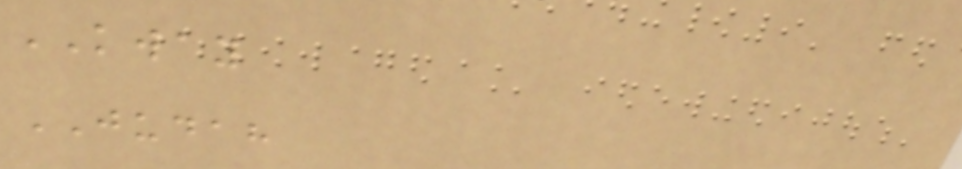KWAY
JUDAH
